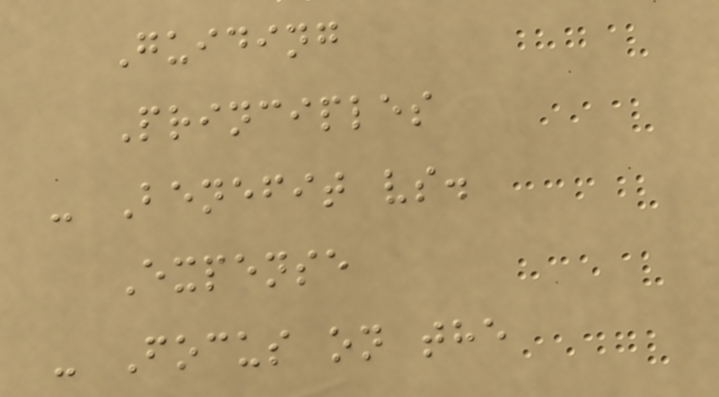Guiding
Principles
- Benefit vs.
Expense
- Focus on the
